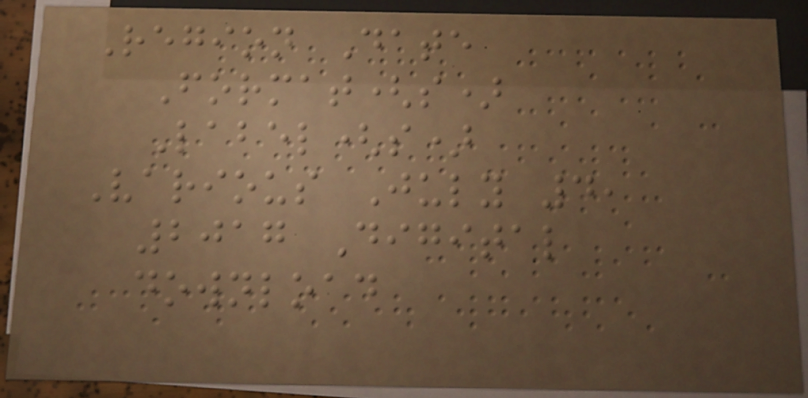Region Date
Format(s)
Label(s)
Various July 4,
2017 Digital
download
